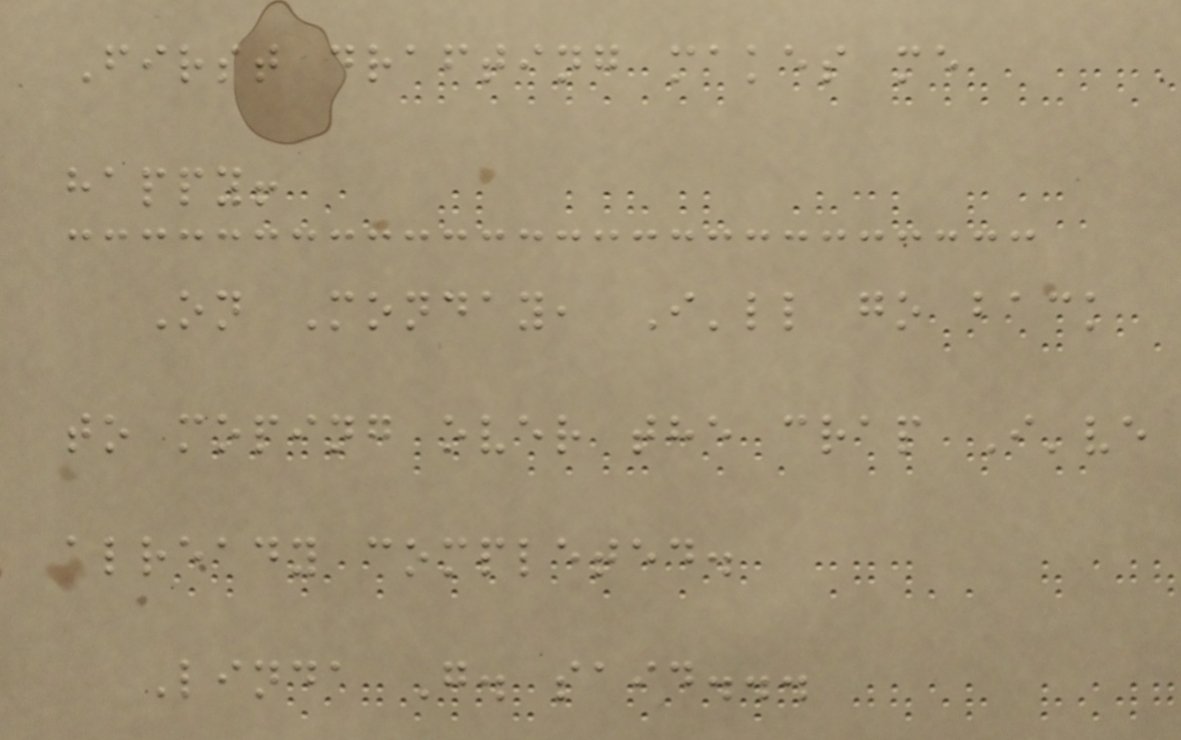First drafting makes me
happy!
On Monday, I'll go back
to moping over the crap I've
already completed.
Linda G. said...
